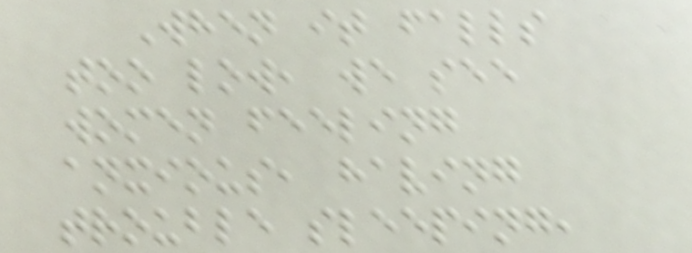When it falls
too low, we see
women feeling
anxious, having
trouble sleeping,
